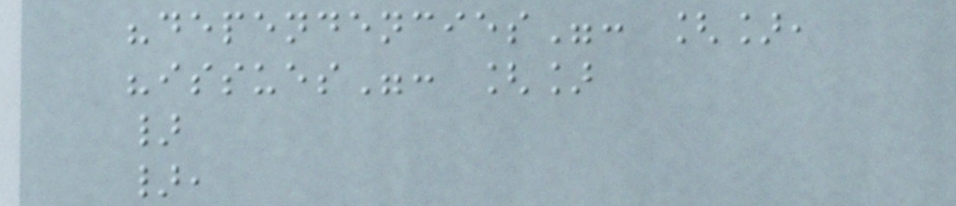"dependencies": [],
"issues": []
}
},
